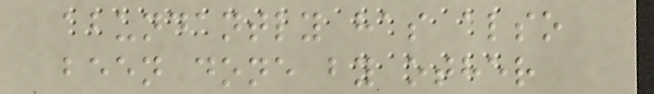abundantly has also
been done by other
